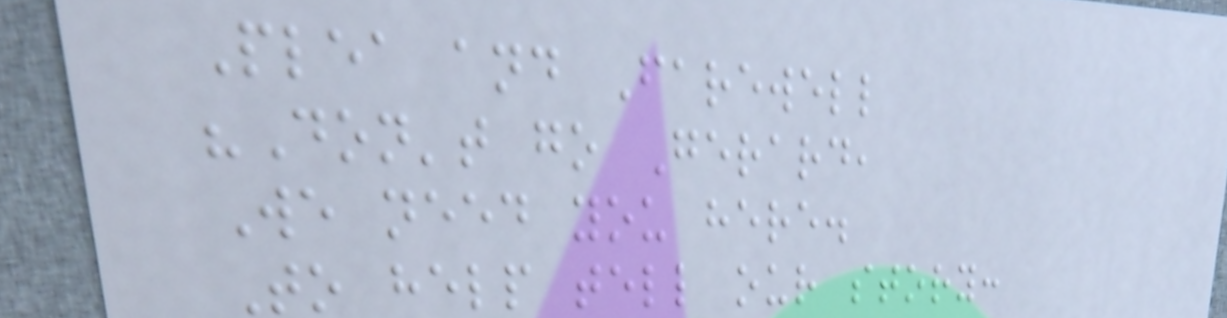Plea and Farewell
"Don't go Gerard,
We need you here.
To help tell our story:
